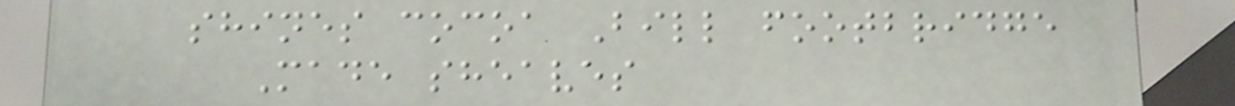shines cocoa Bill footbridge
Made sheaves
